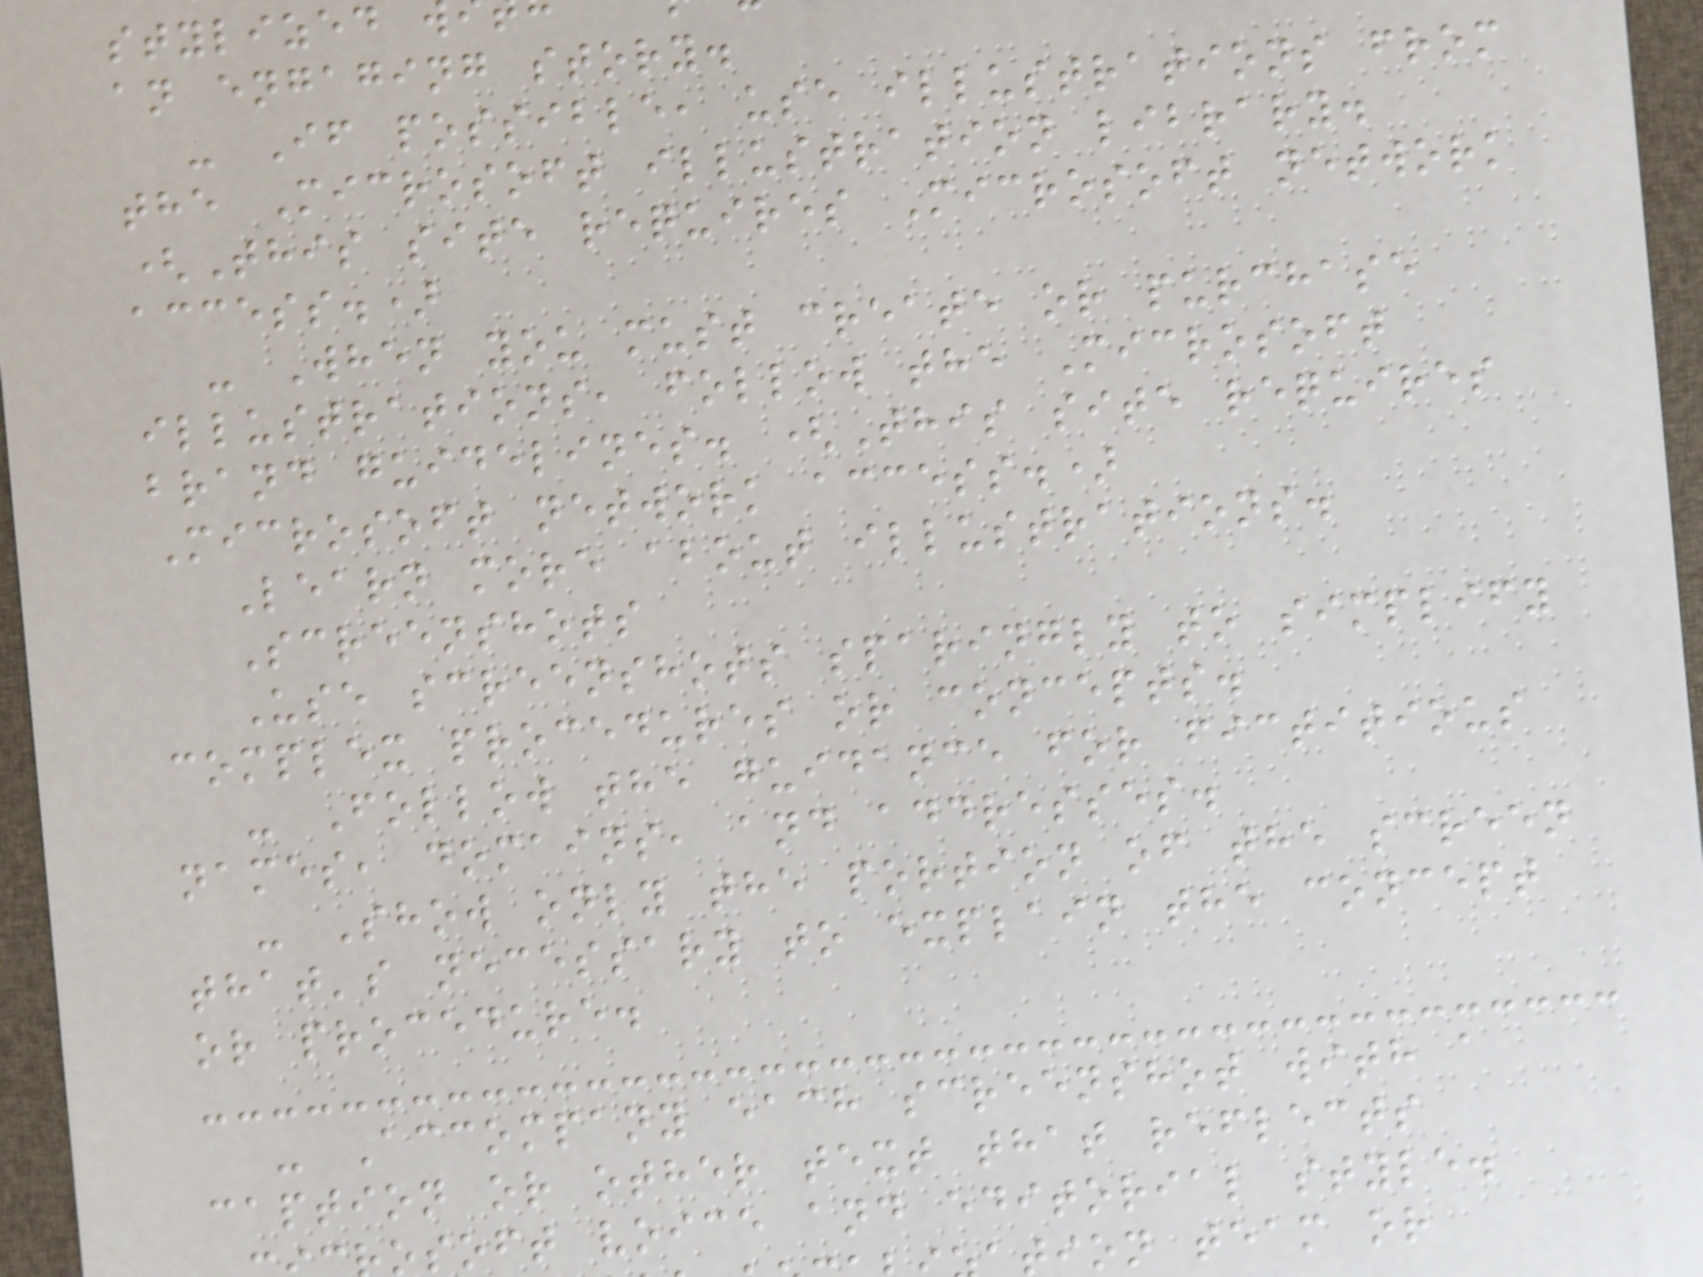an engaging story.
- If possible, use illustrations from
the Microsoft illustration library.
(This site requires Microsoft network
access.)
- When you must create or purchase
illustrations, follow the Microsoft
brand guidelines. (This site requires
Microsoft network access.)
Learn more about illustrations.
Screenshots
Use screenshots sparingly to simplify
complex procedures or concepts.
- Follow the guidance for fictitious
names, domains, and addresses.
- Show only the portion of the screen
that's necessary to explain the concept
or procedure.
- Accompany each screenshot with a
caption or other text that reflects
osoft voice and editorial style.
tion team or
